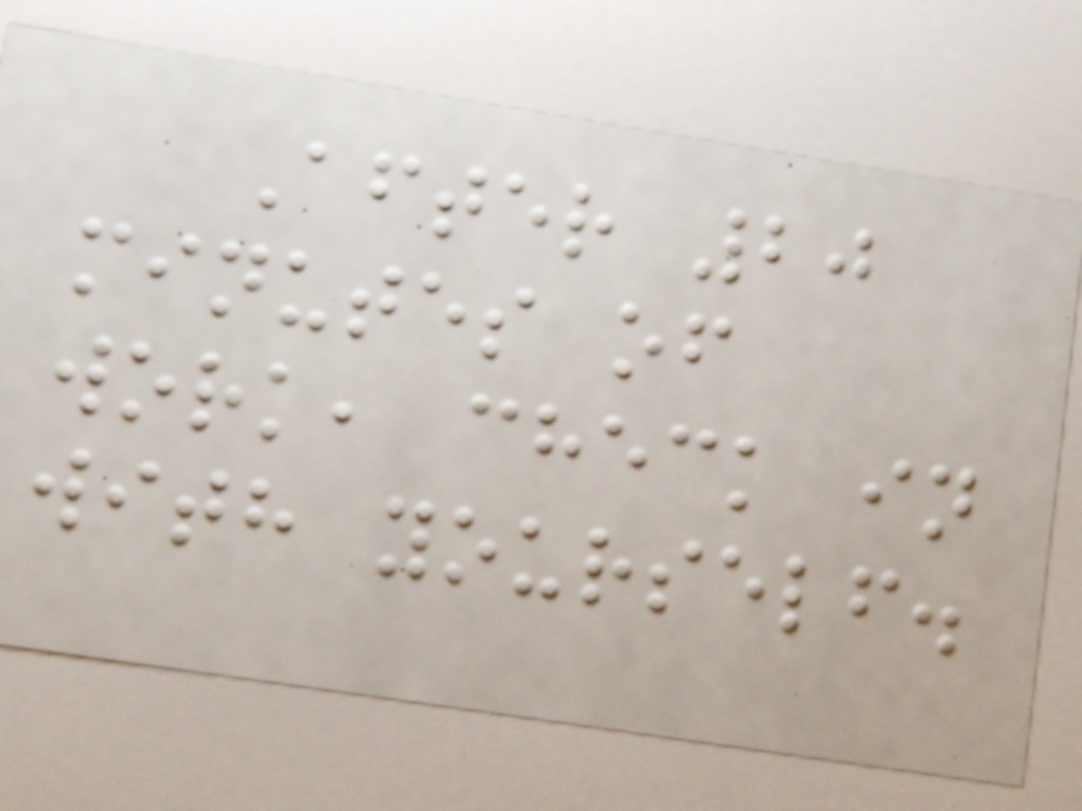After 20
minutes of
work, check in
with yourself.
